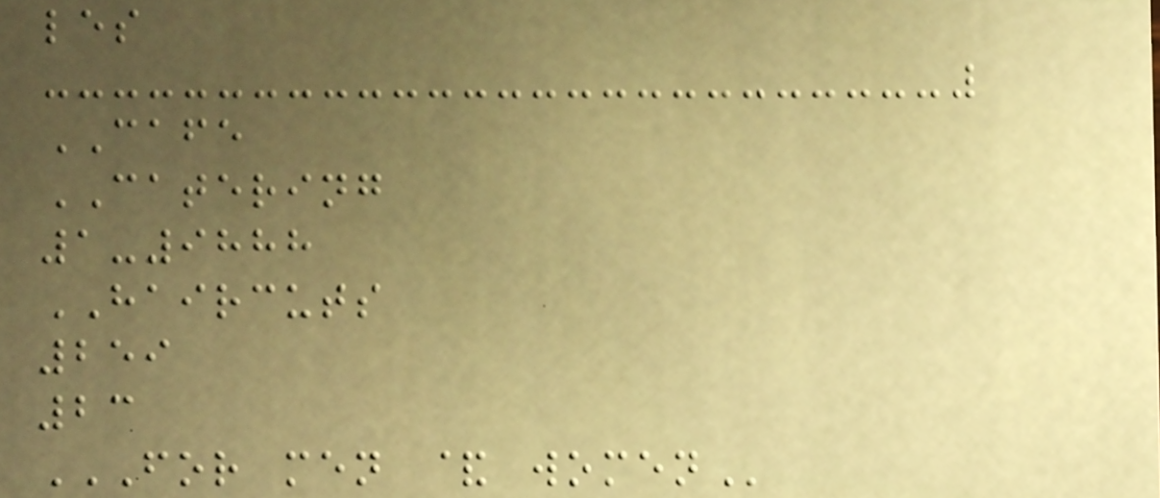les
CAFE
CATERING
1-9888
HAIRCUTS
259
23
FOR MEN & WOMEN
